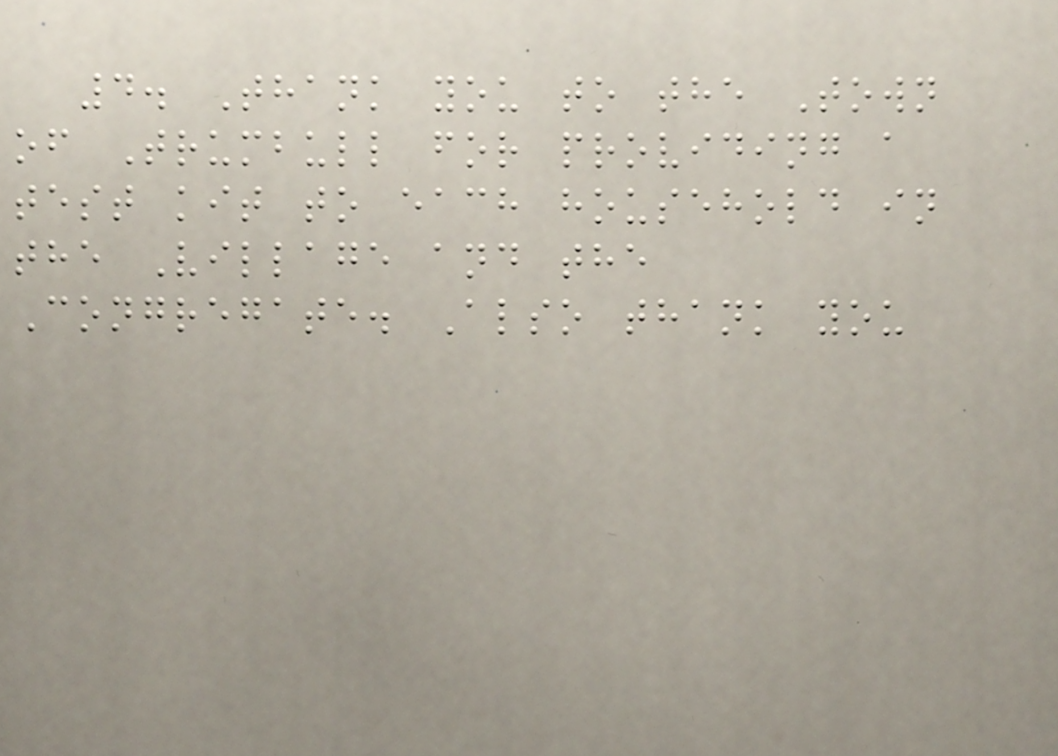4. Thank you to the Town
of Trumbull for providing a
test kit to each household in
the Village and the
Congregate. Also thank you
